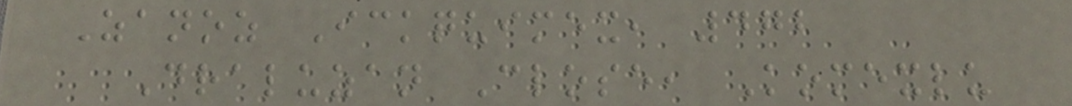Zanoz Ickquimex, 472
Draluzan Close, Komexlu
